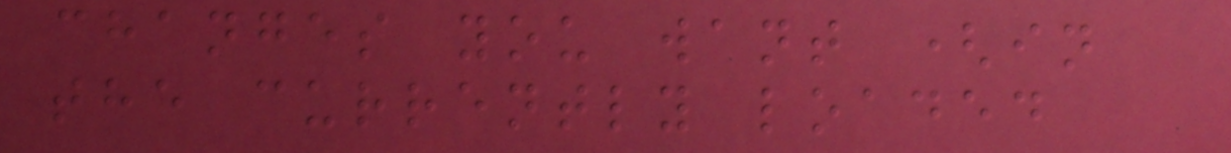changes you want (in
the currently loaded
